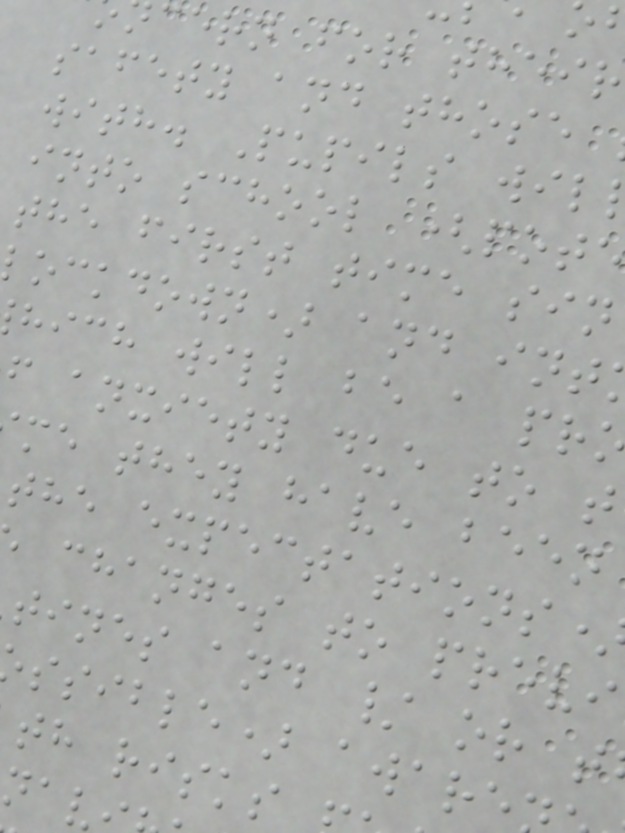cern for their
safety and those
with. Pupils wil
into school (pot
the first time sin
ockdown) and int
hich will be a pr
f anxiety due to t
me they have been
the expectations
changes to previ
tines and / or t
ssible) aware
th risks
